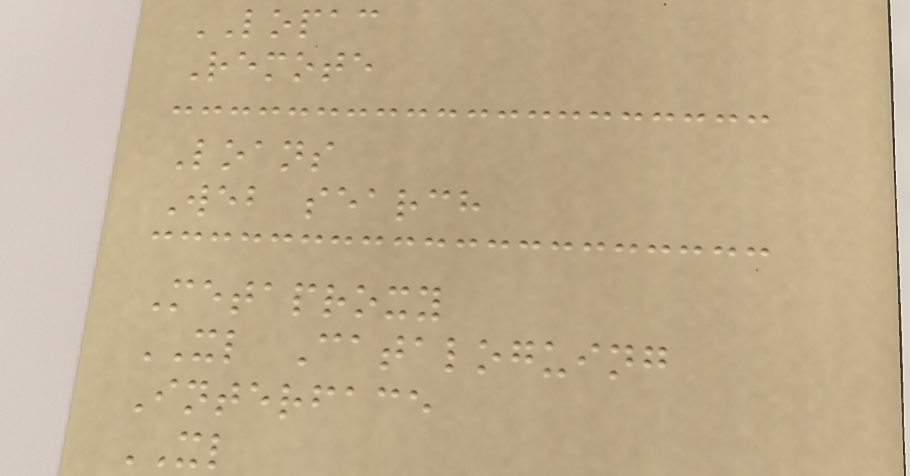LOPAC
Remote
Loans
Web search
Metaproxy
XL Cataloguing
Interface
XL
